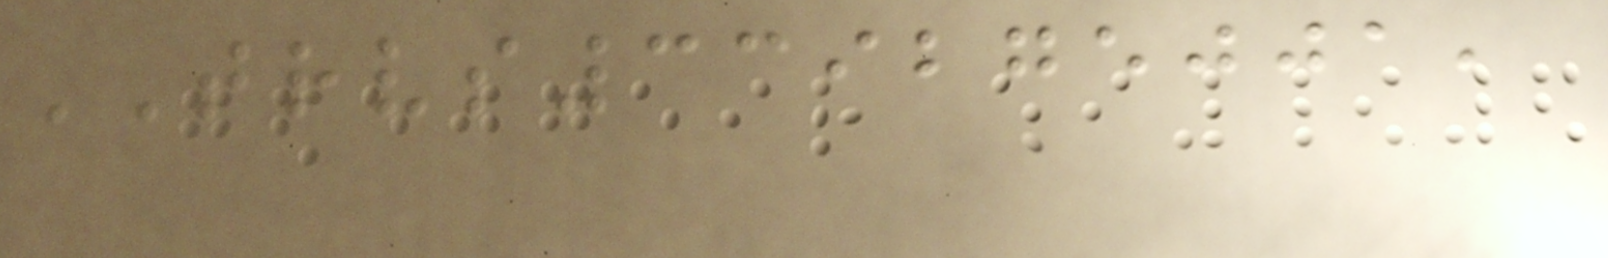TRVS339275001,
